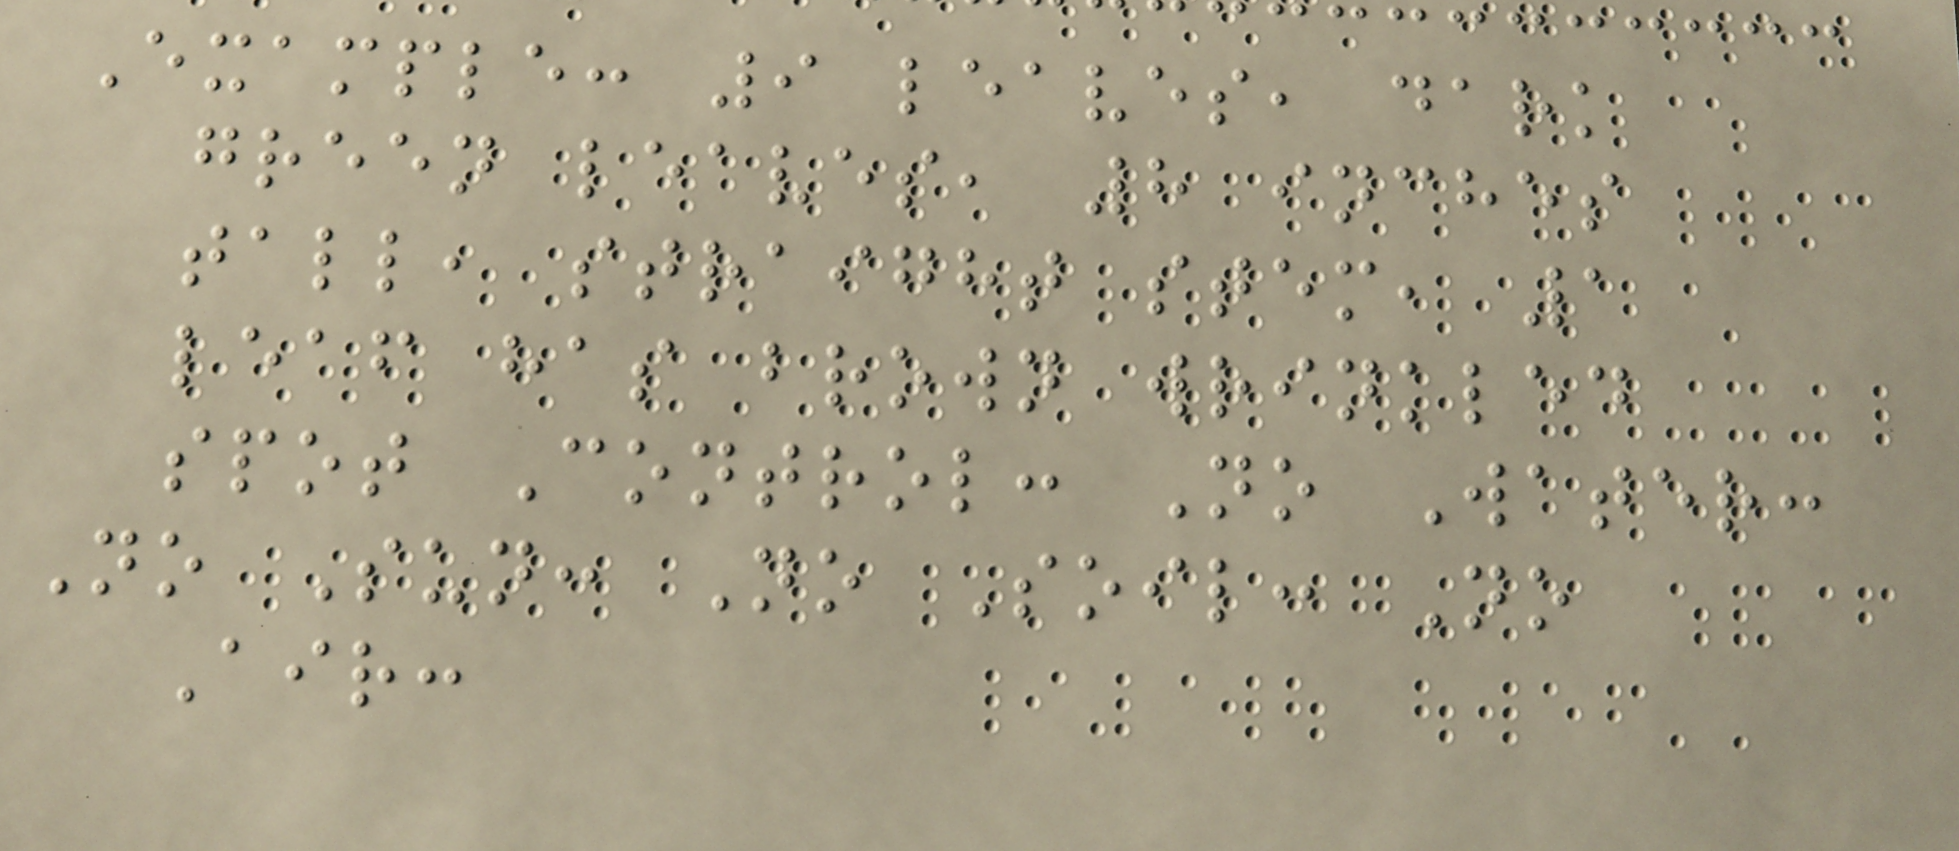Example: 9 leaves, dark
green leaves, 8 inches
tall, straight stem, 1
leaf has brown wrinkled
spot Control: No Water:
No Sun: No Soil: No
Air:
